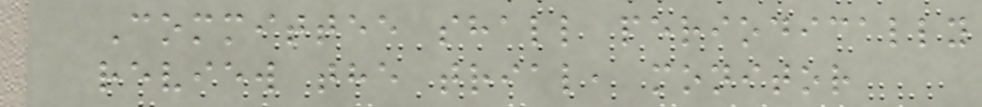Committee shall periodically
review the trial, monitor
